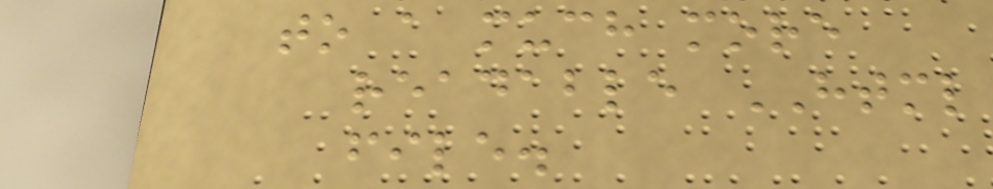to a much more
readable HTML
file.
